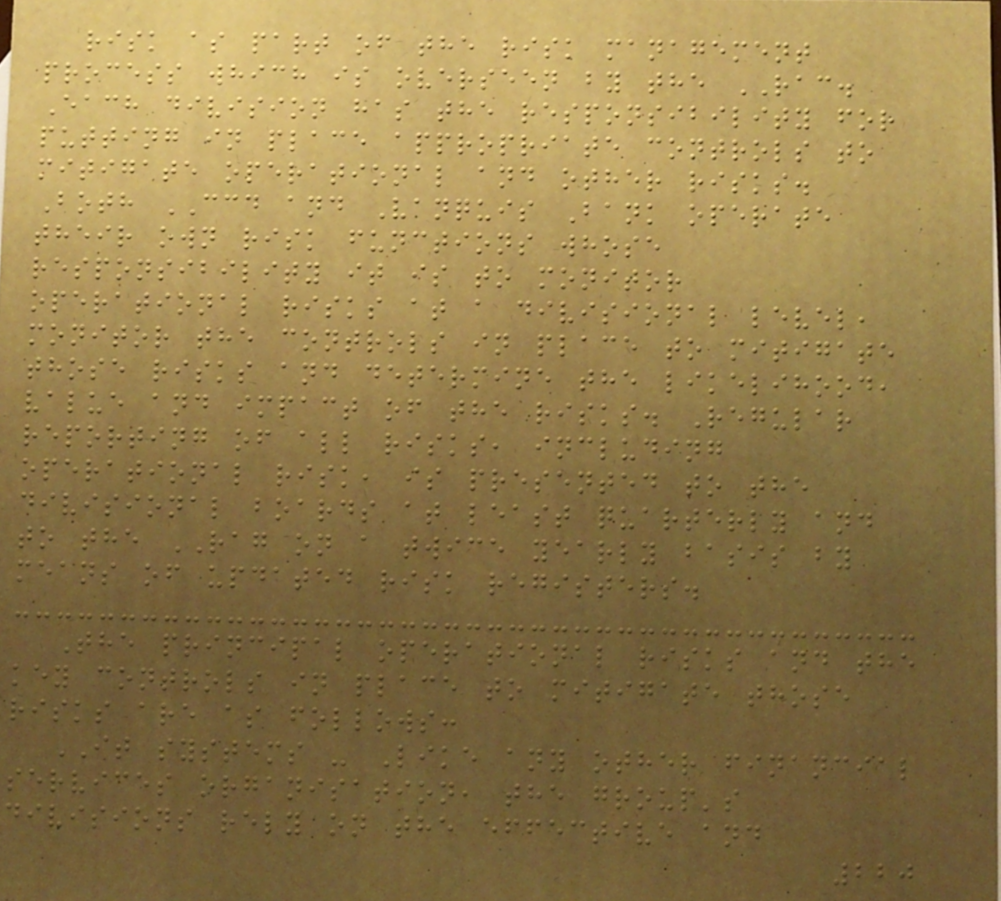risk as part of the risk management
process which is overseen by the RAC.
Each division has the responsibility for
putting in place appropriate controls to
mitigate operational and other risks.
Both CCD and Vanquis Bank operate
their own risk functions whose
responsibility it is to monitor
operational risks at a divisional level,
monitor the controls in place to mitigate
those risks and determine the likelihood,
value and impact of the risks. Regular
reporting of all risks, including
operational risk, is presented to the
divisional boards at least quarterly and
to the RAG on a twice yearly basis by
means of updated risk registers.
The principal operational risks and the
key controls in place to mitigate those
risks are as follows:
IT systems - Like any other financial
services organisation, the group's
divisions rely on the effective and
220
